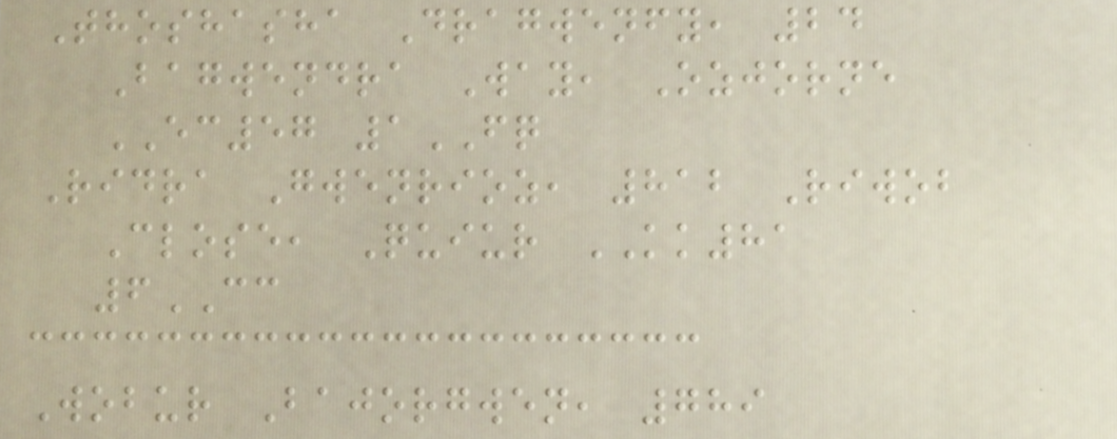Thoshasha Dragwenfy, 24
Bagwendra Way, Ozjorne
EC57 1FQ
Ridra Gwenrioz, 812 Riwob
Close, Quiur KK81
6CC
Wobur Bajorgwen, 789
